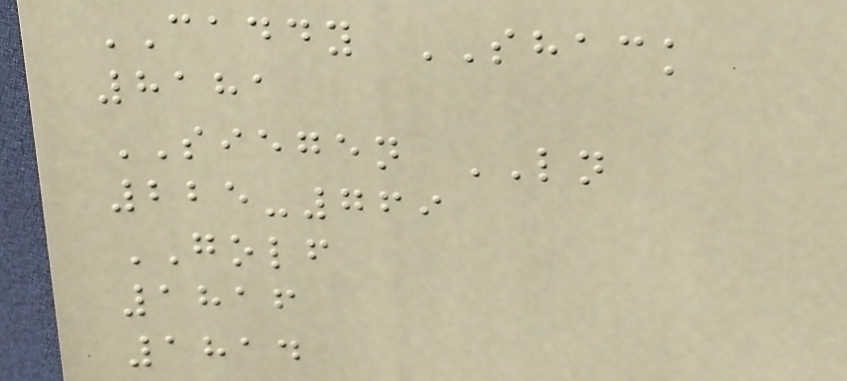CADDY SHACK
8181
SIEGEN LN
225-769
GOLF
1816
1814
